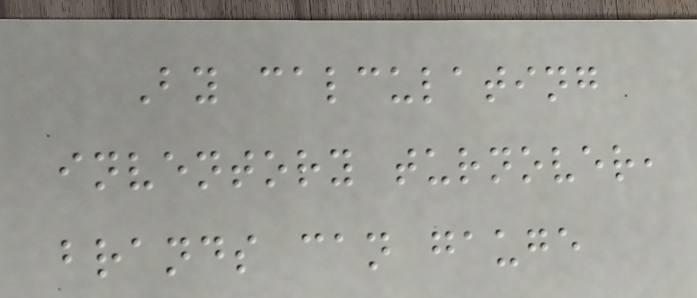By calculating
inventory turnover,
brands can gauge
